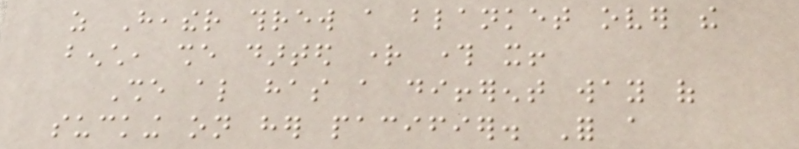as Heather threw a blanket over the
bench, she darted right through it!
She also has a different way of
sucking on her pacifier. For a
